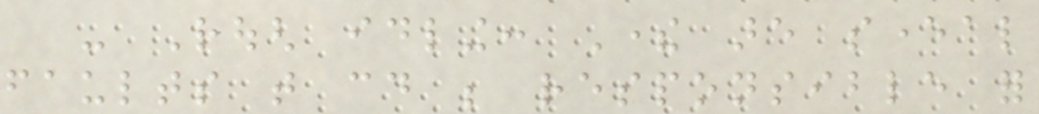- Rough idling: There are several
faults that could be responsible for
